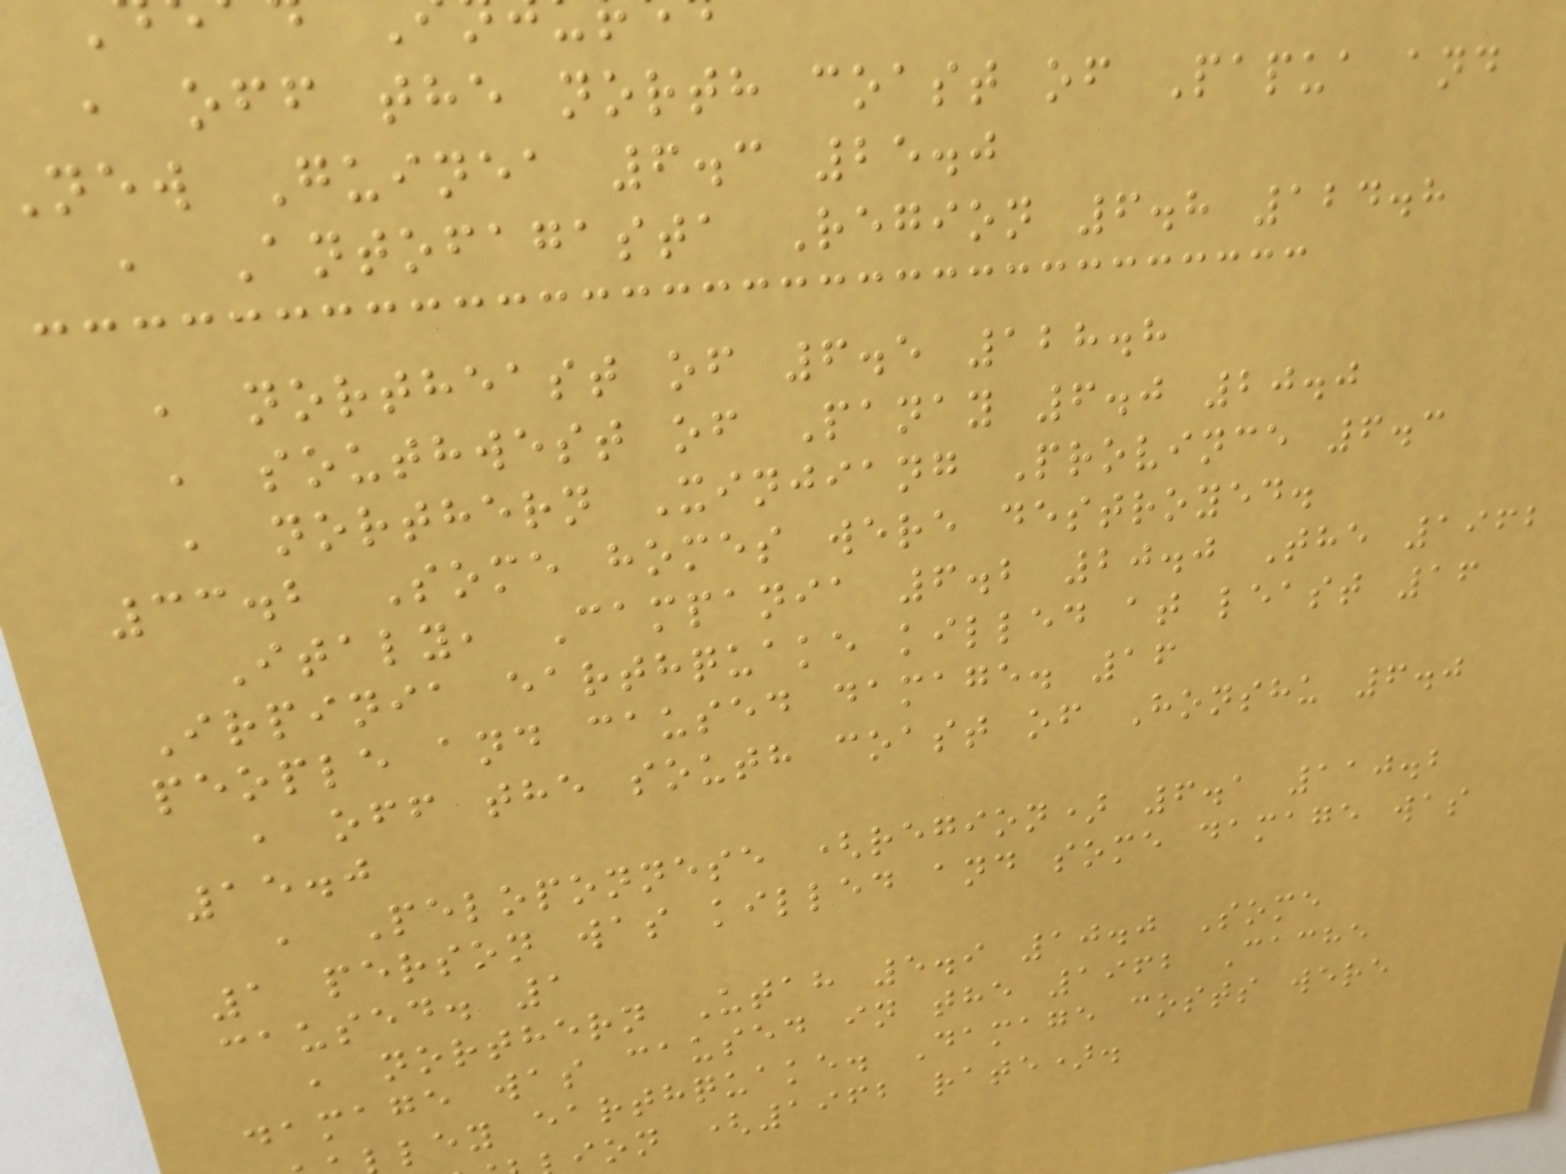, off the north coast of Papua and
new Guinea 6.3 25.0
, Antofagasta Region 6.8 124.8
, northeast of 6.5 128.8
, southwest of Panay 6.0 20.0
, northern Xinjiang Province 6.3
33.2 Some homes were destroyed.
Italy, Campania 6.2 20.0 The 1962
Irpinia earthquake killed at least 16
people and caused damage. 16
, off the south coast of Honshu 6.0
15.0
, Peloponnese (region) 6.1 110.2
1 person was killed and some damage was
caused. 1
, northern Utah 5.9 10.0 Some
damage was caused in the 1962 Cache
ley earthquake. Damage costs were
ion (1962 rate).
